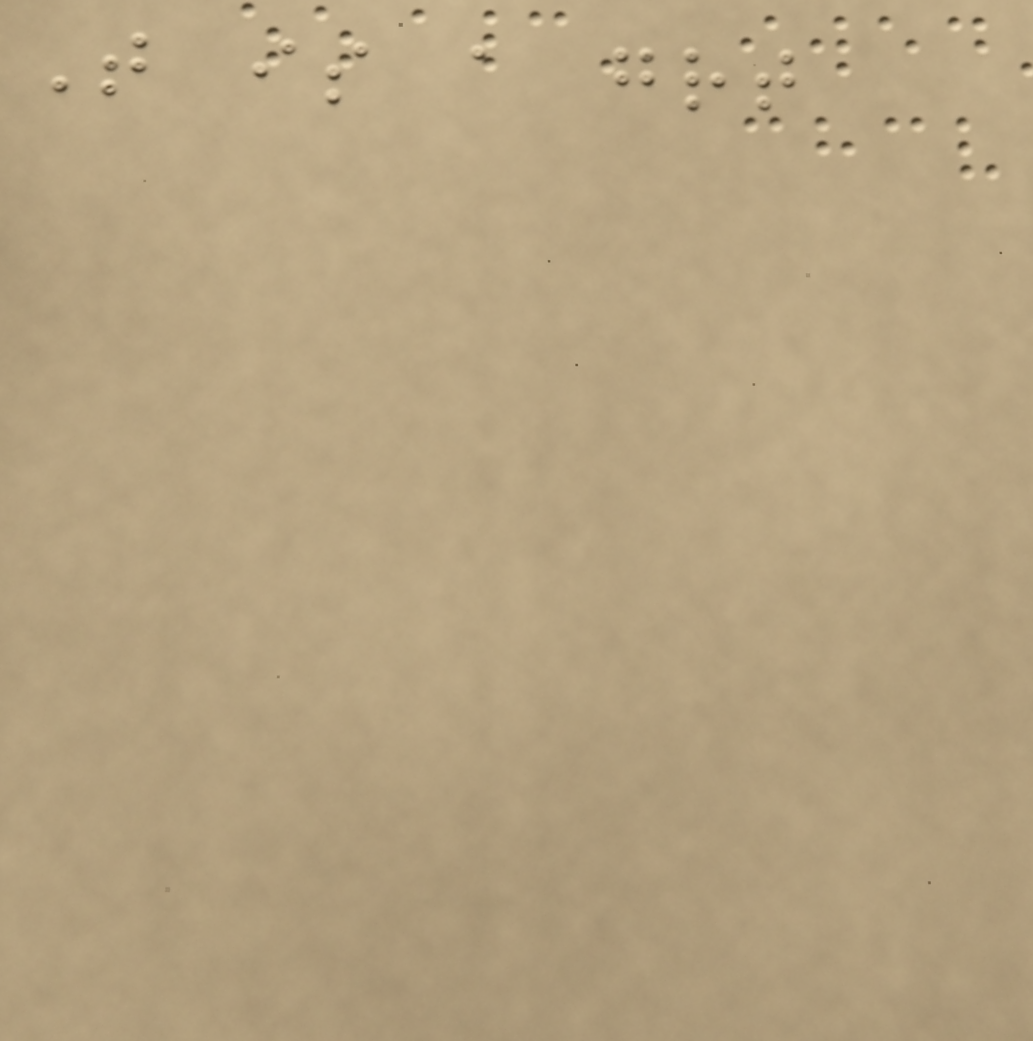That is a great
